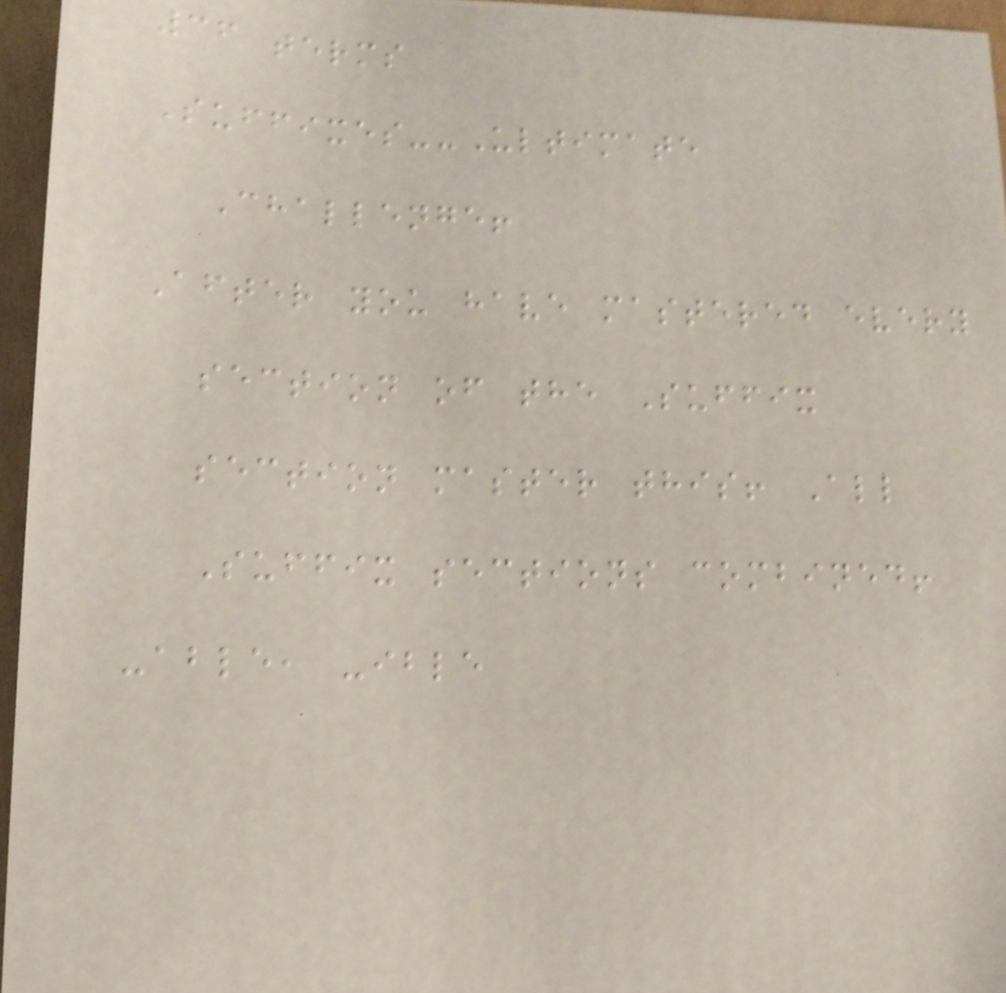36 terms
Suffixes--Ultimate
Challenge!
After you have mastered every
section of the Suffix
section master this! All
Suffix sections combined!
-able, -ible
